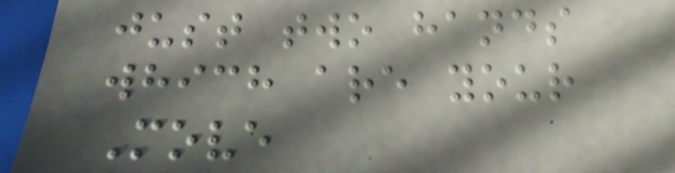just two hands
which are your
Move
